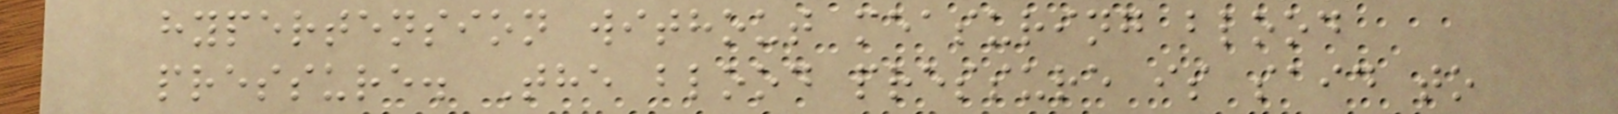hypertension without measuring blood
pressure. The blood pressure is said to
